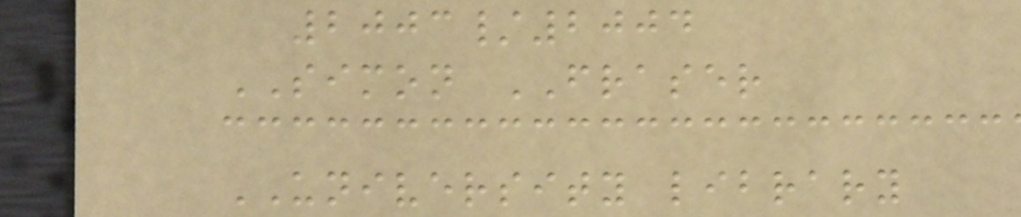2003/2004
SIMON FRASER
UNIVERSITY library
